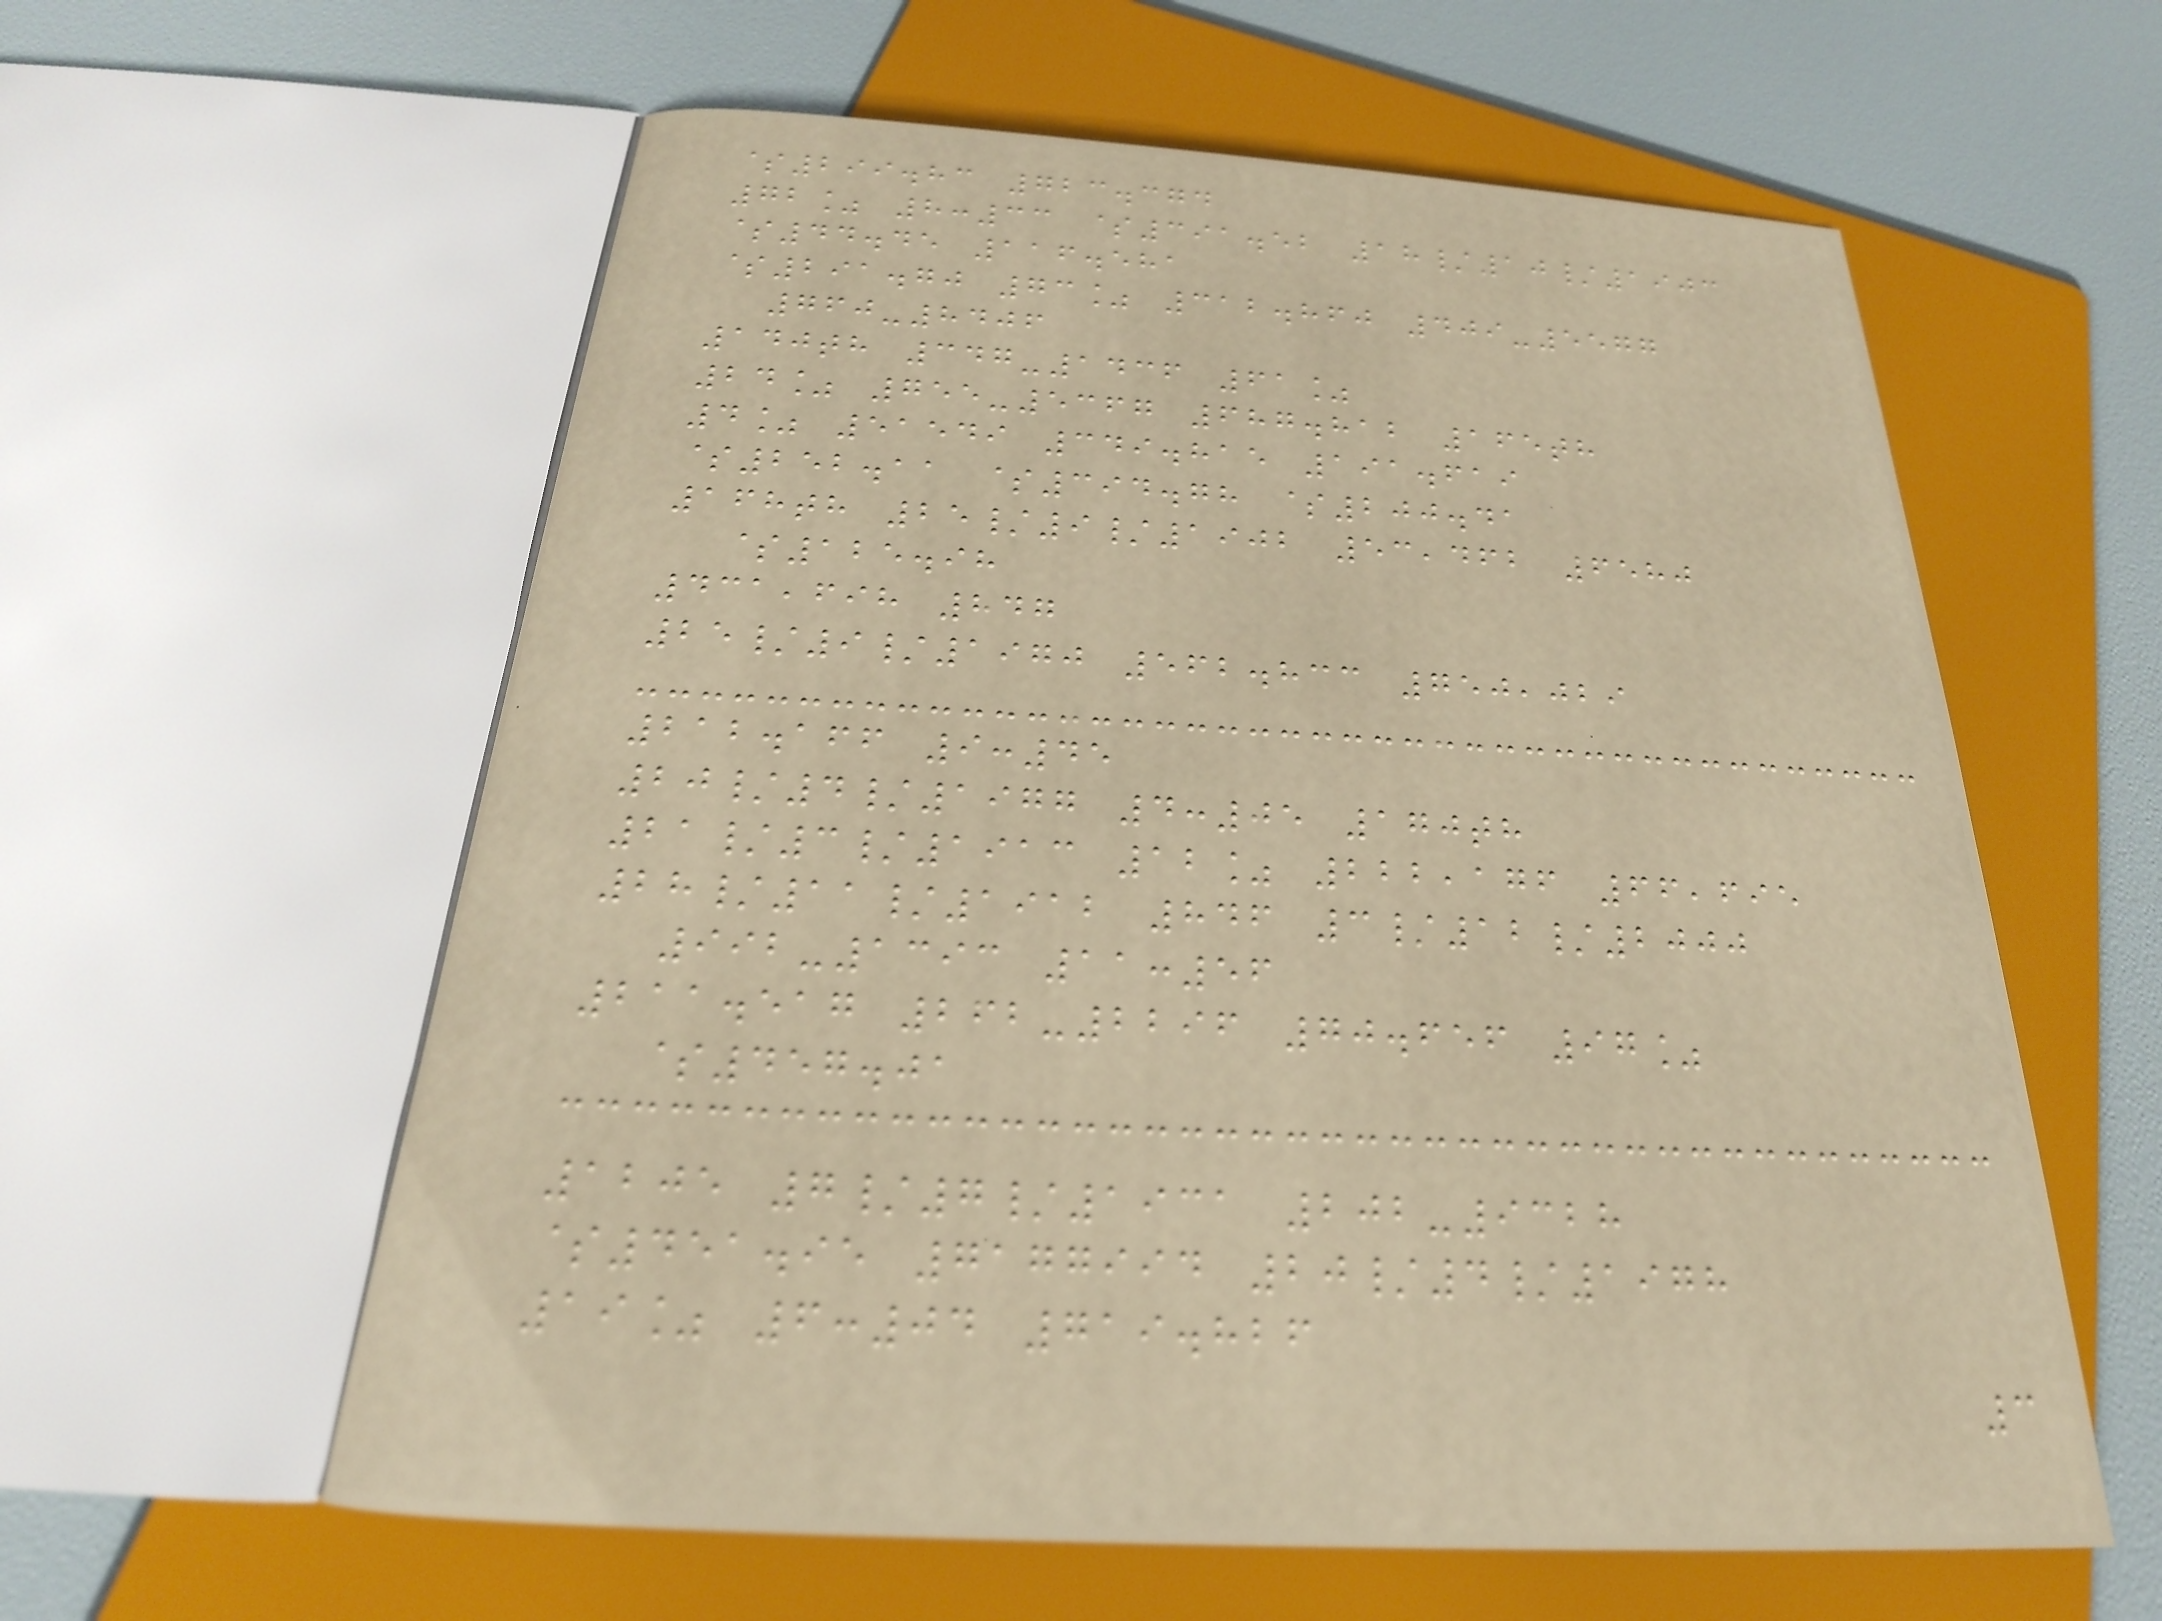$299.83 723.374
72% 8:33 $391.52 18/10/1903
$44.45 116.581
$291.70 73% 312.860 409-5577
760-8406
140th 347-1436 61%
24% 755-5367 687.812 165th
4% 51549 349.815 191.619
$252.11 $394.78 $200.41
168th 25/9/1902 53,462 6580
$125.98
431,698 847
25/9/1970 562.833 750,029
212.166 9:45
20/4/1977 4:05 170th
21/3/1913 12% 222,176 66,695
28/11/1912 846 3/12/2000
992-1393 11:56
211.517 262-2296 70.656 97%
$457.01
1205 7/7/1931 202-9328
$451.95 7177994 20/4/1978
19% 6:04 719.826
3
